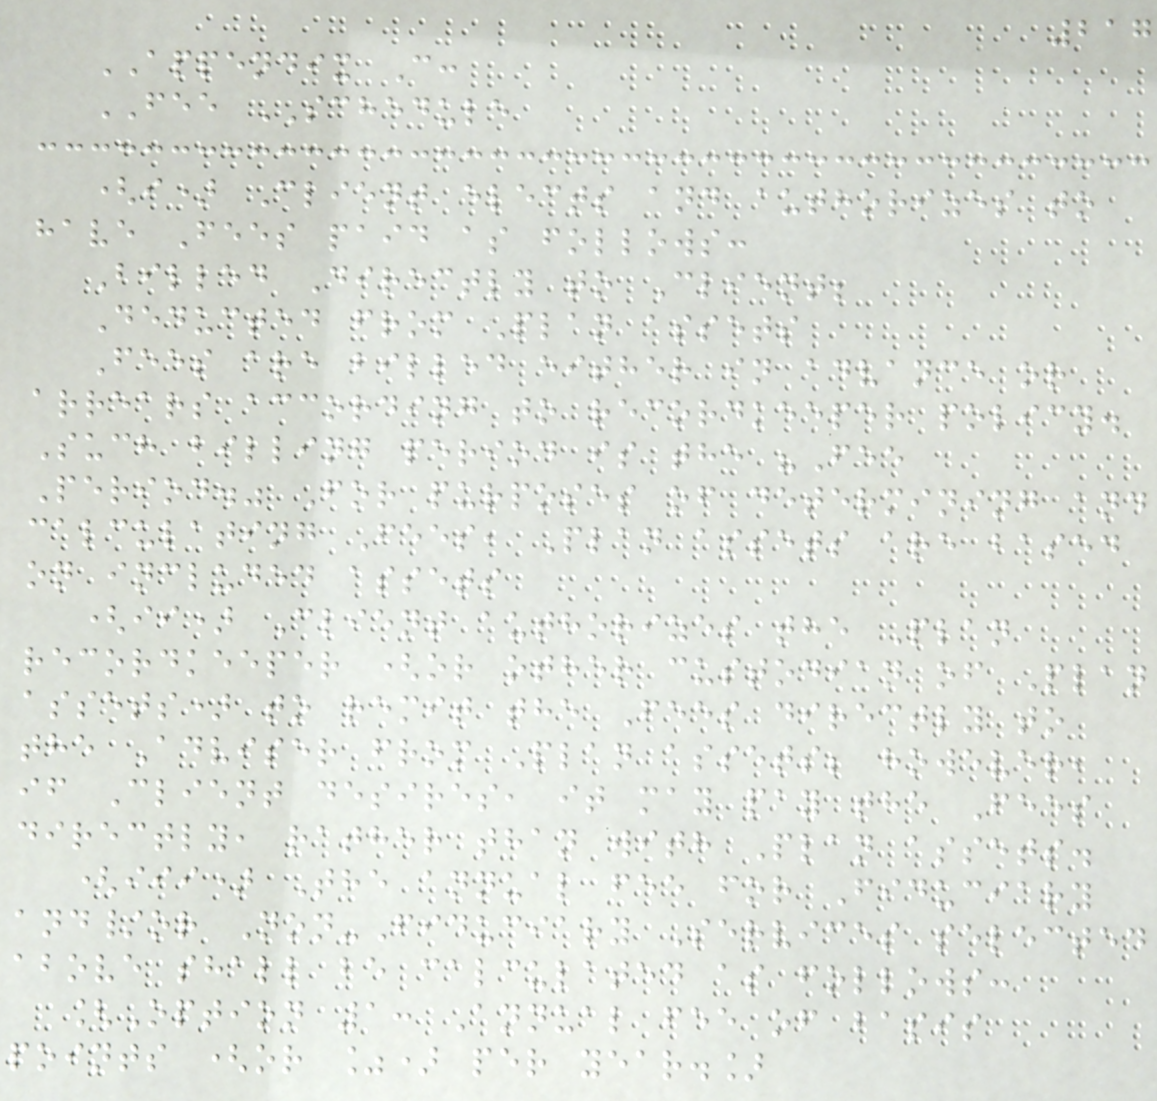217
APPENDIX C:
FEE SCHEDULE
(i) Client elects and authorizes to
have Fees paid as follows:
Billed Directly to Client;
Deducted from Plan assets
Fees are billed either in advance or
arrears according to recordkeeper policy.
Such billing period is the "Fee
Period." For purposes of determining and
calculating Fees, Plan assets are based
on included assets
(ii) Client authorizes the Plan
recordkeeper (or other custodian of Plan
assets) to remit the Fees directly to
the Adviser from Plan assets; however,
if Client desires, it may pay the Fees
directly, rather than with Plan assets.
(iii) The annual fee for Fiduciary
and/or Non-Fiduciary Services selected
above shall be calculated as follows:
[Option 1: Annual fee of basis
points (or %) per year.]
